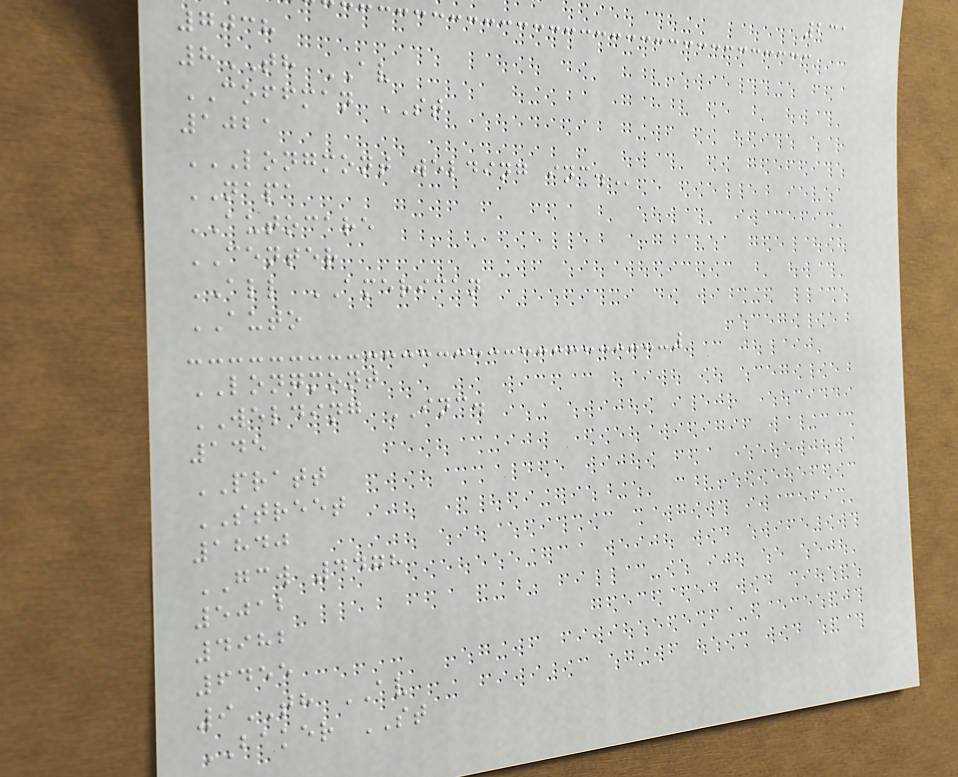231
7038
8TH AV
COFFMAN ST
1021
LONGMONT WELDING INC.
NAPA
AUTOCARE
CENTER
ALL AMERICAN
AUTO
LONGMONT
WELDING INC.
145
PRATT
STREET
1840
GCW 4478
5012
4982
6455
9TH AV
BAKER ST
